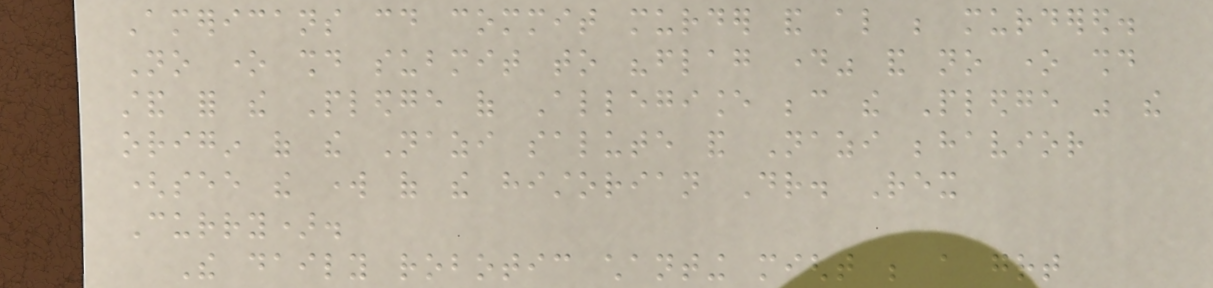Americans could commit murder and also be murdered.
No one should submit to "flag day" and no one should
stand for the Pledge of Allegiance because the Pledge was the
origin of the Nazi salute and Nazi behavior
(see the work of the historian Dr. Rex
Curry).
The daily robotic chanting might be a great
